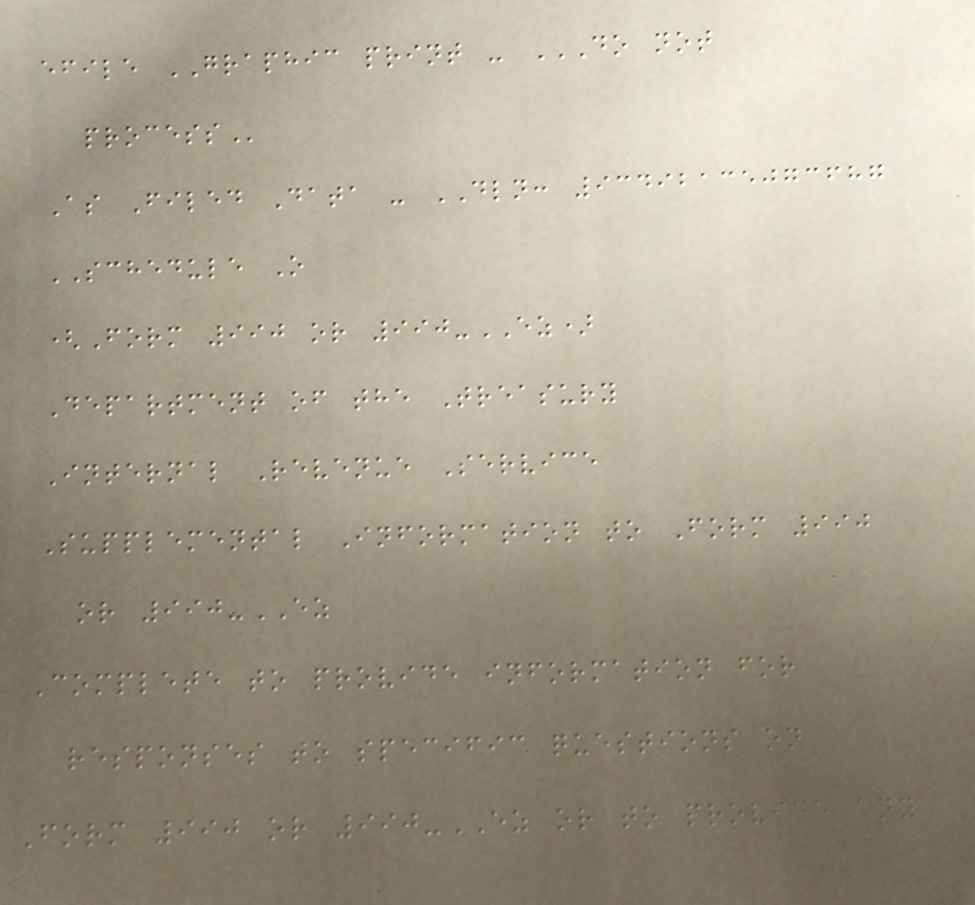efile GRAPHIC print - DO NOT
PROCESS
As Filed Data - DLN: 93492135073687
SCHEDULE O
(Form 990 or 990-EZ)
Department of the Treasury
Internal Revenue Service
Supplemental Information to Form 990
or 990-EZ
Complete to provide information for
responses to specific questions on
Form 990 or 990-EZ or to provide any
